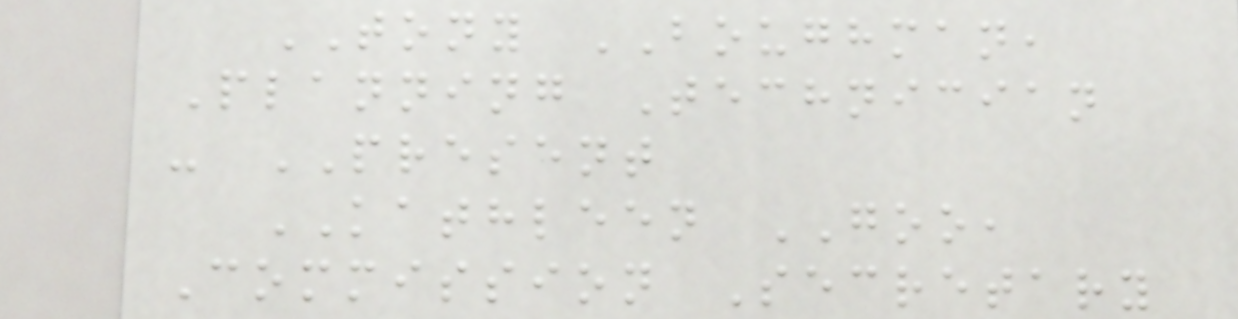TONY BOUGHMAN,
Planning Technician
- PRESENT
KATHLEEN GOO,
Commission Secretary
